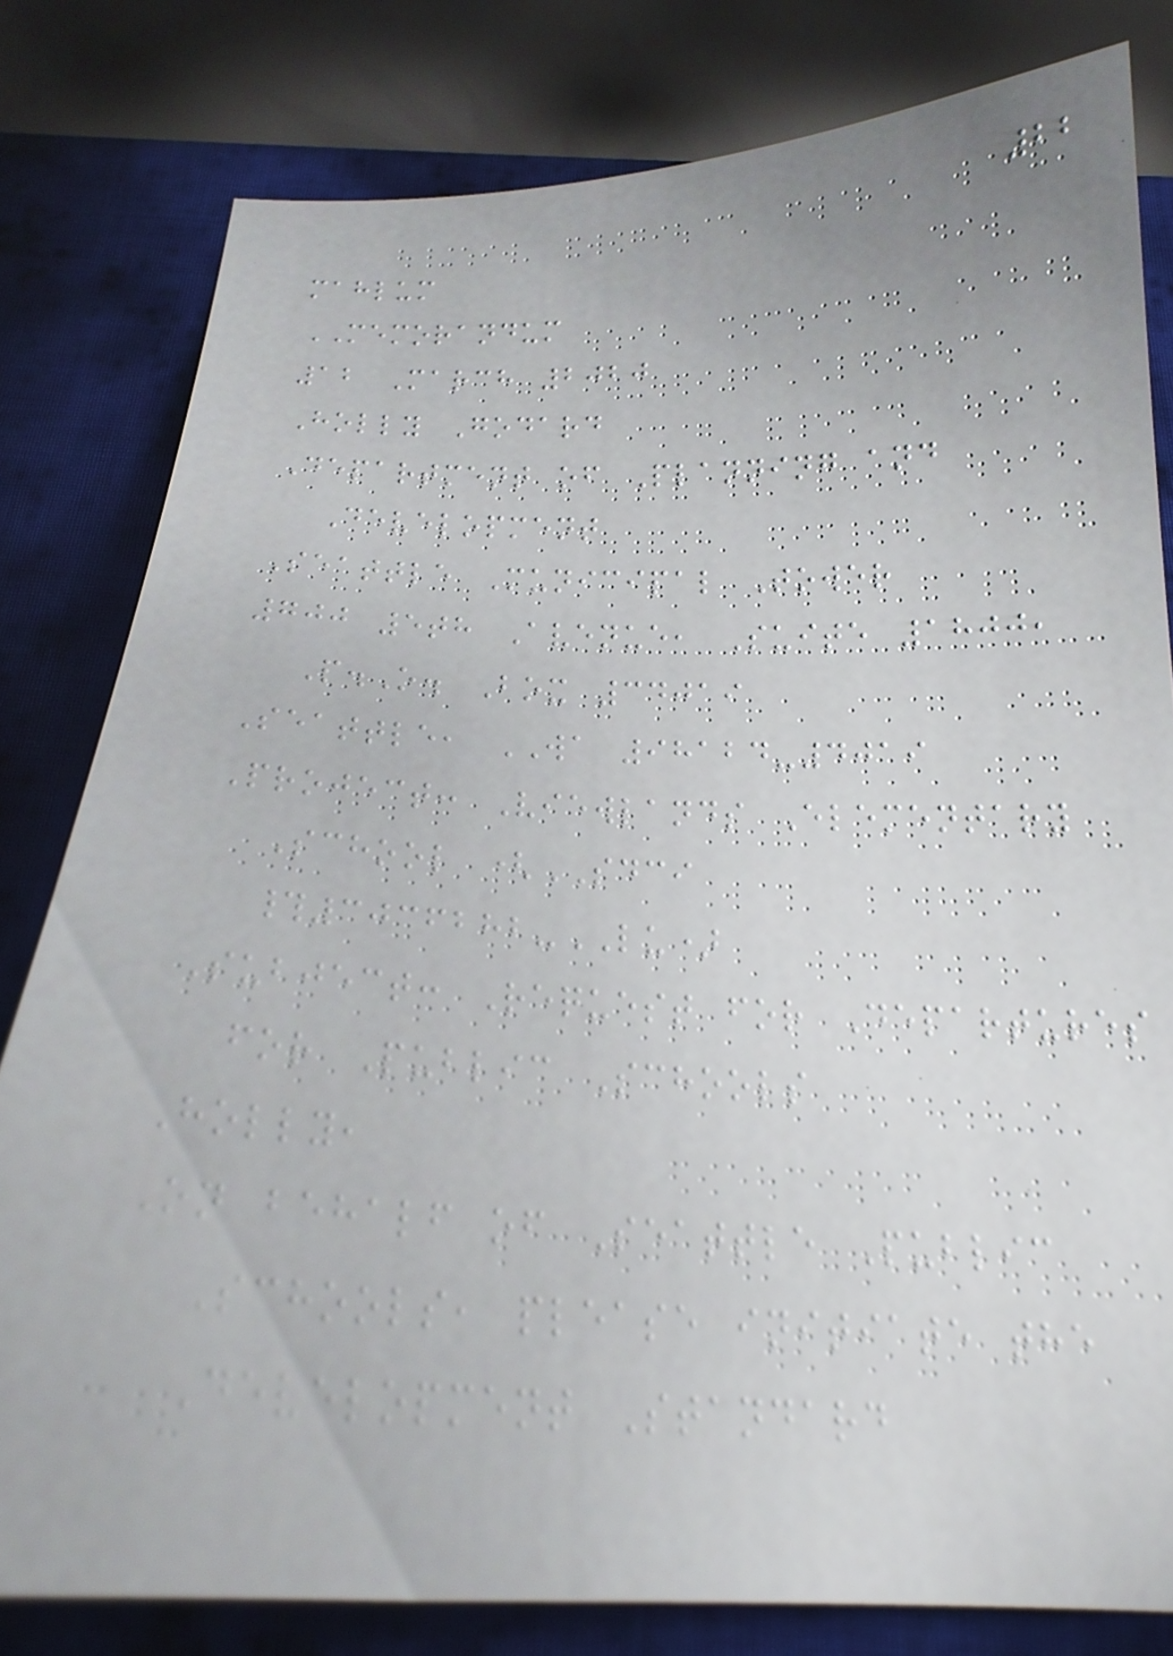22
mahlum
MEMORANDUM
12 March 2020
Holly Godard
Department of Planning and
Development
Seattle Municipal Tower
700 5th Avenue, Suite 1800,
P.O. Box 34019
Seattle, WA 98124-4019
Project: Viewlands Elementary
School (SDCI
#3036282-LU)
Subject: Request for Departures
for Public Schools
Holly,
On behalf of Seattle Public
Schools, please initiate the
Development Standard
